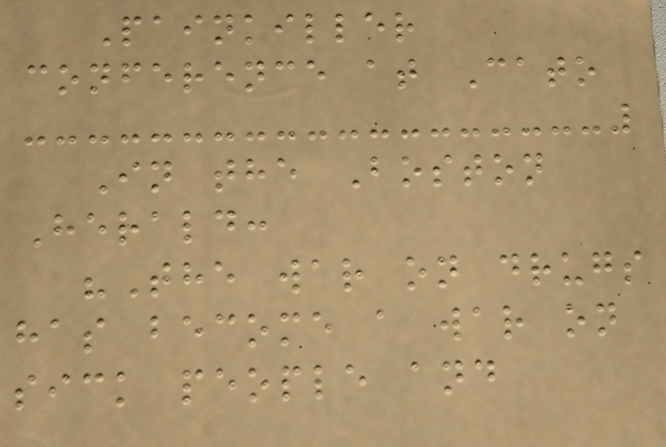Painkiller
conference at Cato
In the Boston
Herald:
"The war on drugs
has become a war on
sick people and
